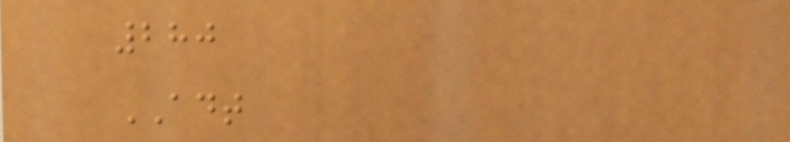280
ADT
